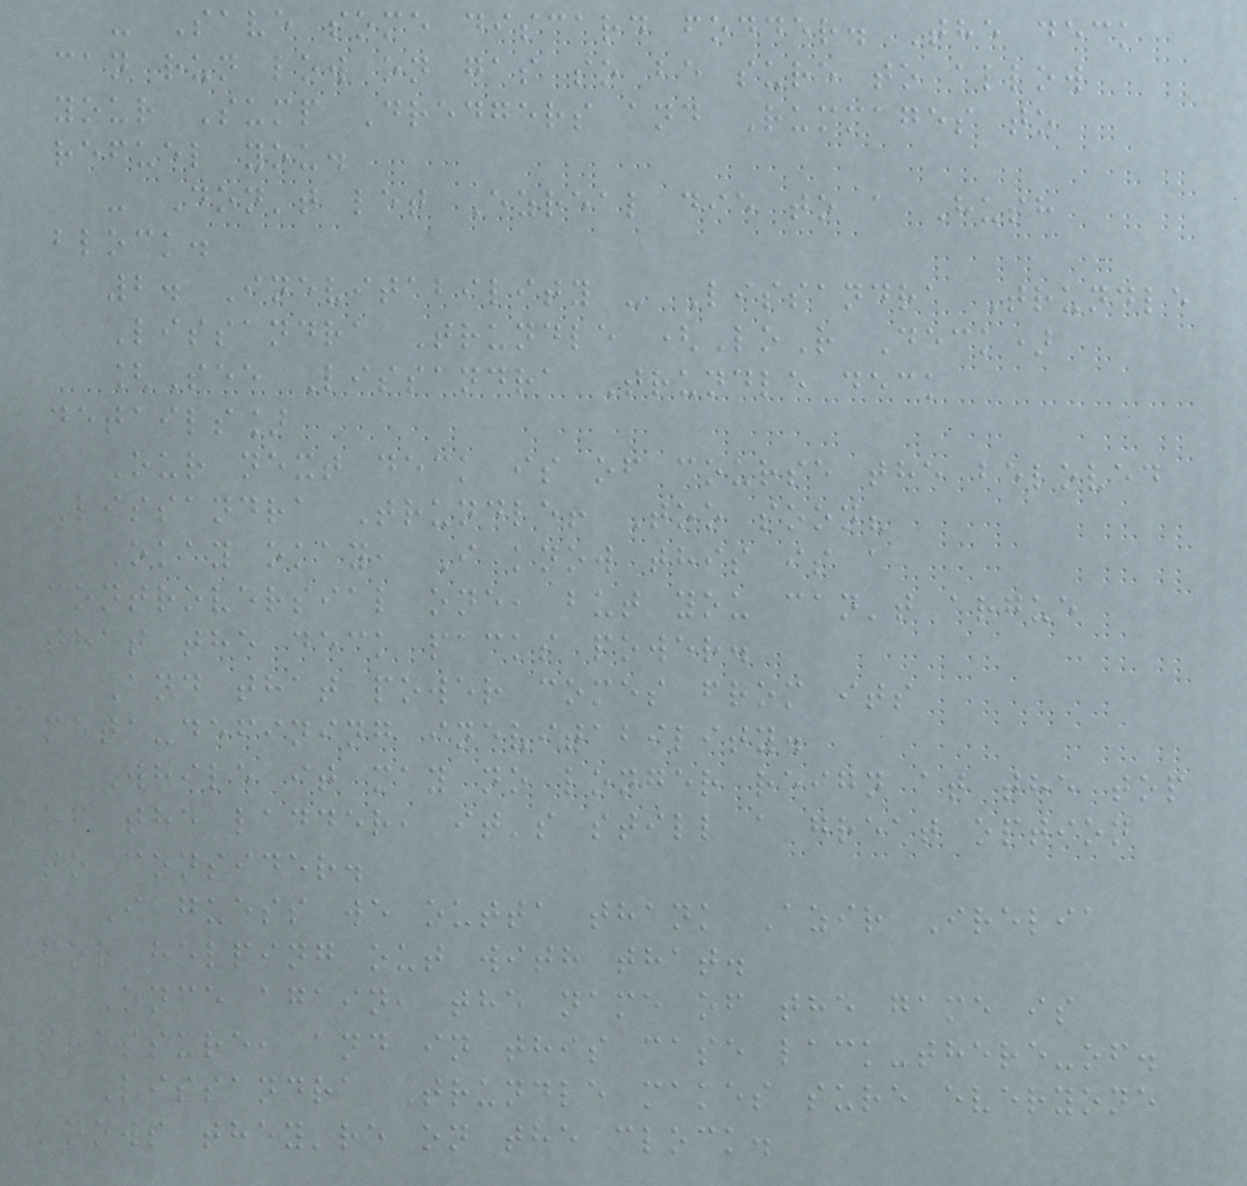- Save some discard fodder. The deck
can run low on gas so be sure to allow
your Sump Dredgers and Rummages to
refuel you.
- Don't let Ezreal die to a Hush
block.
2. Inevitability - Lissandra Trundle
Lissandra Trundle (LoR Deck)
[See Lissandra Trundle deck
details]
Our next deck is of course the beloved
Lissandra Trundle! Too soon?
Okay okay, I know this is a
controversial one, but you can't argue
that the deck packs power.
And that power comes from its
meta-defining inevitability.
While it may no longer reign at the top
of the ladder, it's still a great option
to consider.
I guess we outta thank Azir Irelia
for helping out with that.
Once again, the name of the game is
pressure, and in this case lack-there-of.
Lissandra Trundle makes sure everyone
knows they're on the clock.
